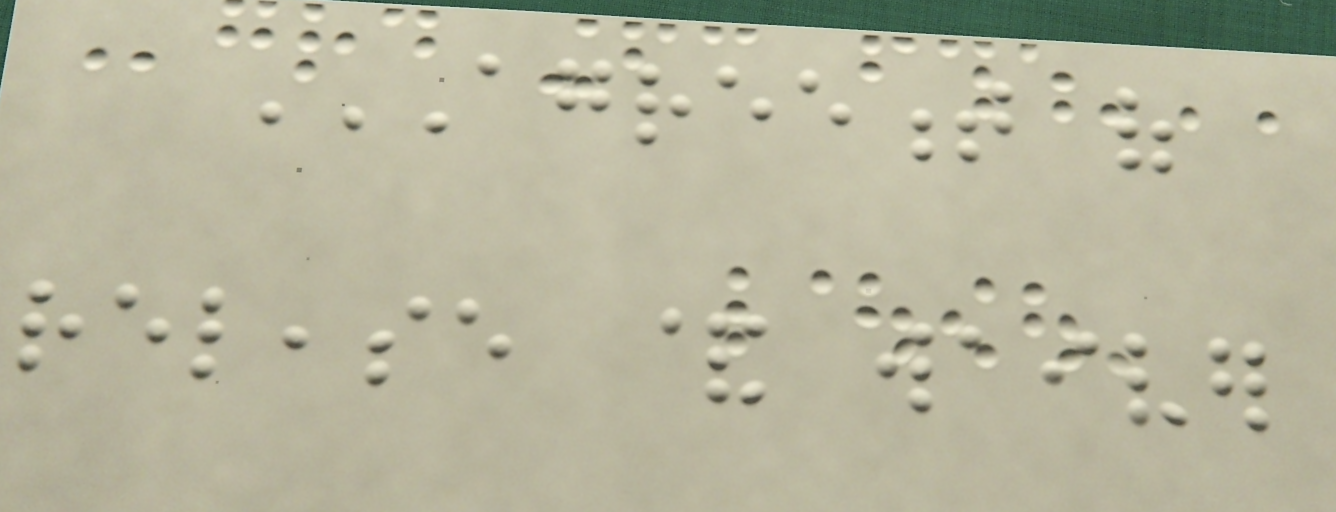AGREEMENT OF
RELEASE & WAIVER
